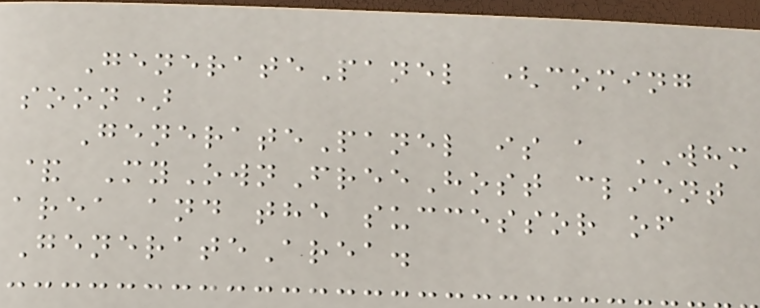GeneratePanel (coming
soon)
GeneratePanel is a WHM
& MyOwnFreeHost client
area and the successor of
GenerateArea.
